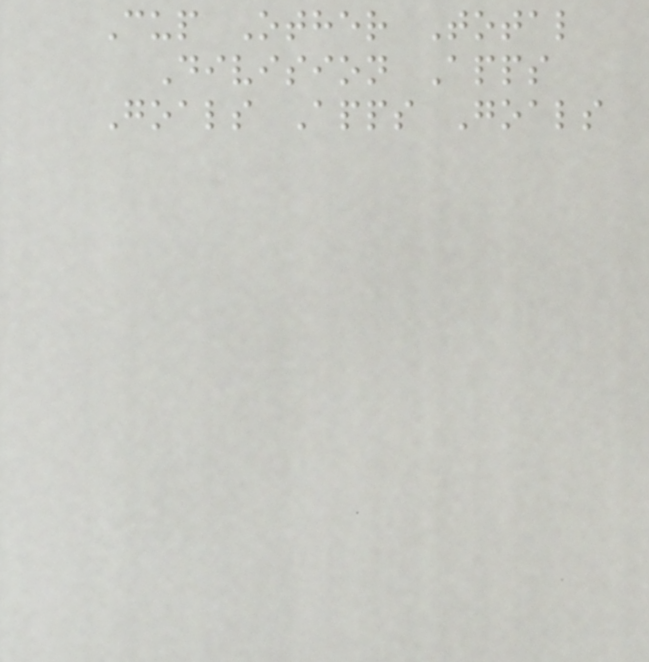Cup Other Total
Division Apps
Goals Apps Goals
